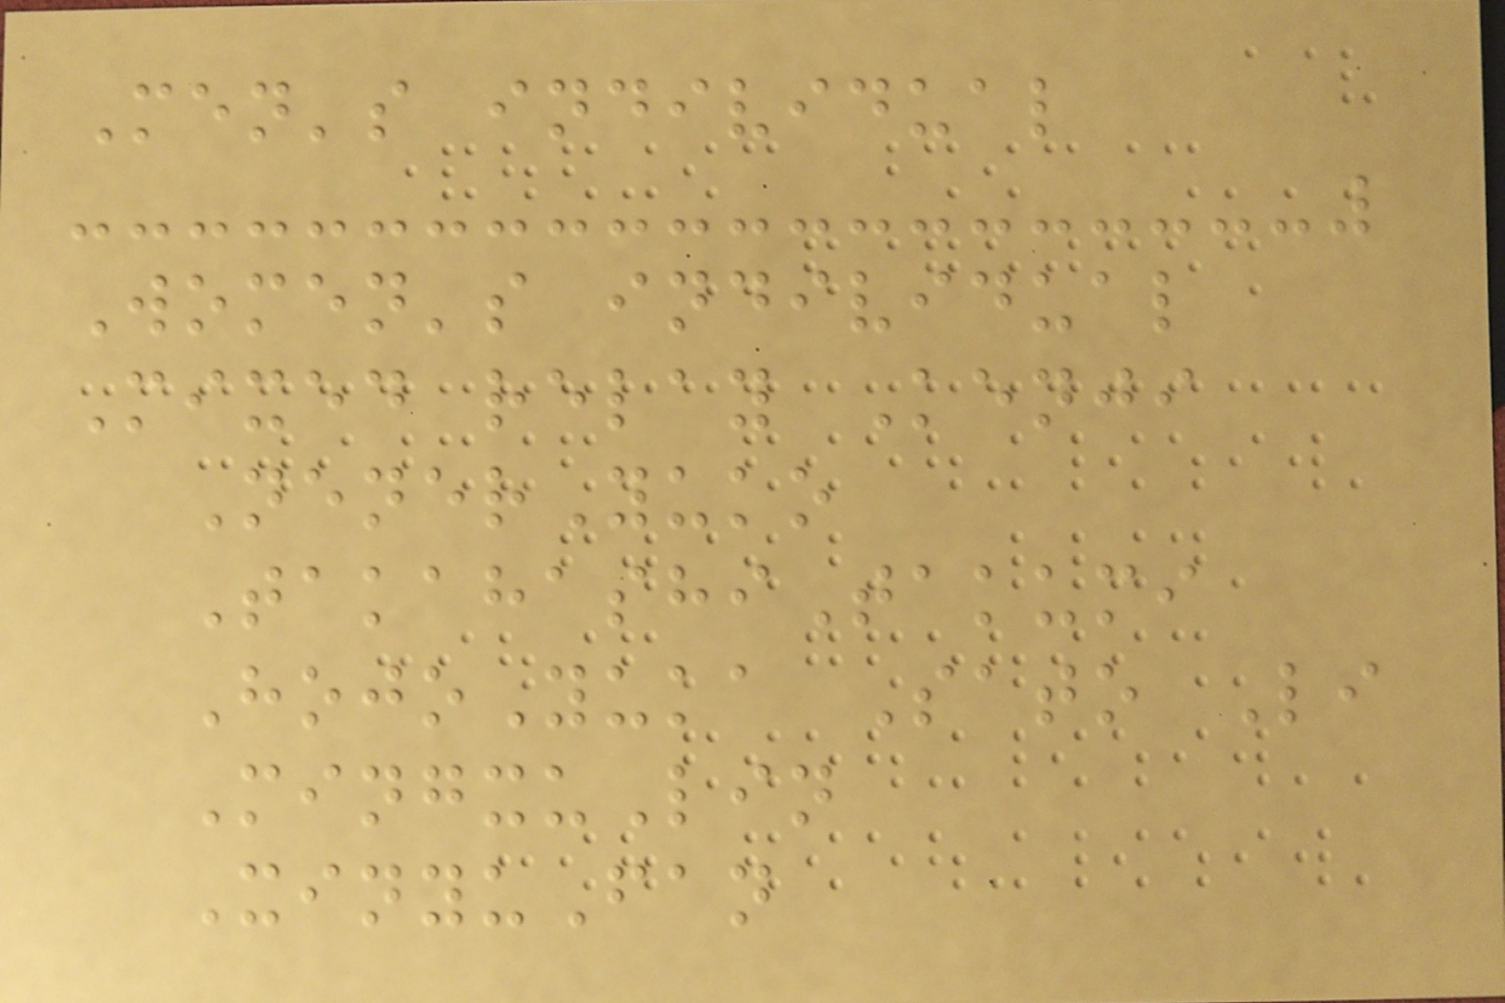Men's individual
Women's individual
Mixed relay Kenji
NenerYuko
TakahashiTakumi
HojoYuka Sato Li
MingxuLin
XinyuFan
